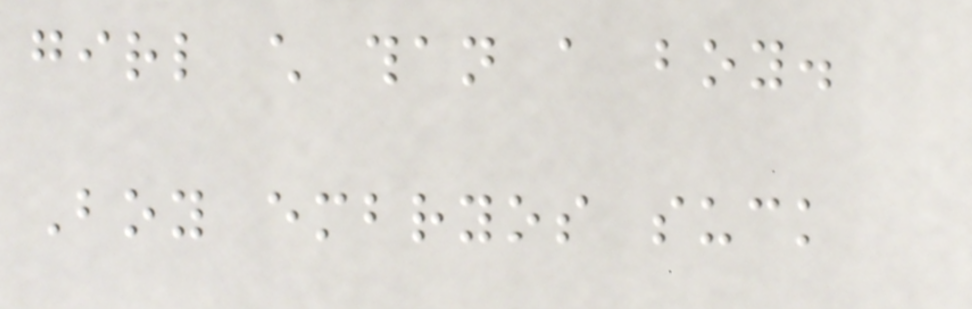girl child than a boy.
Boy embryos suck
